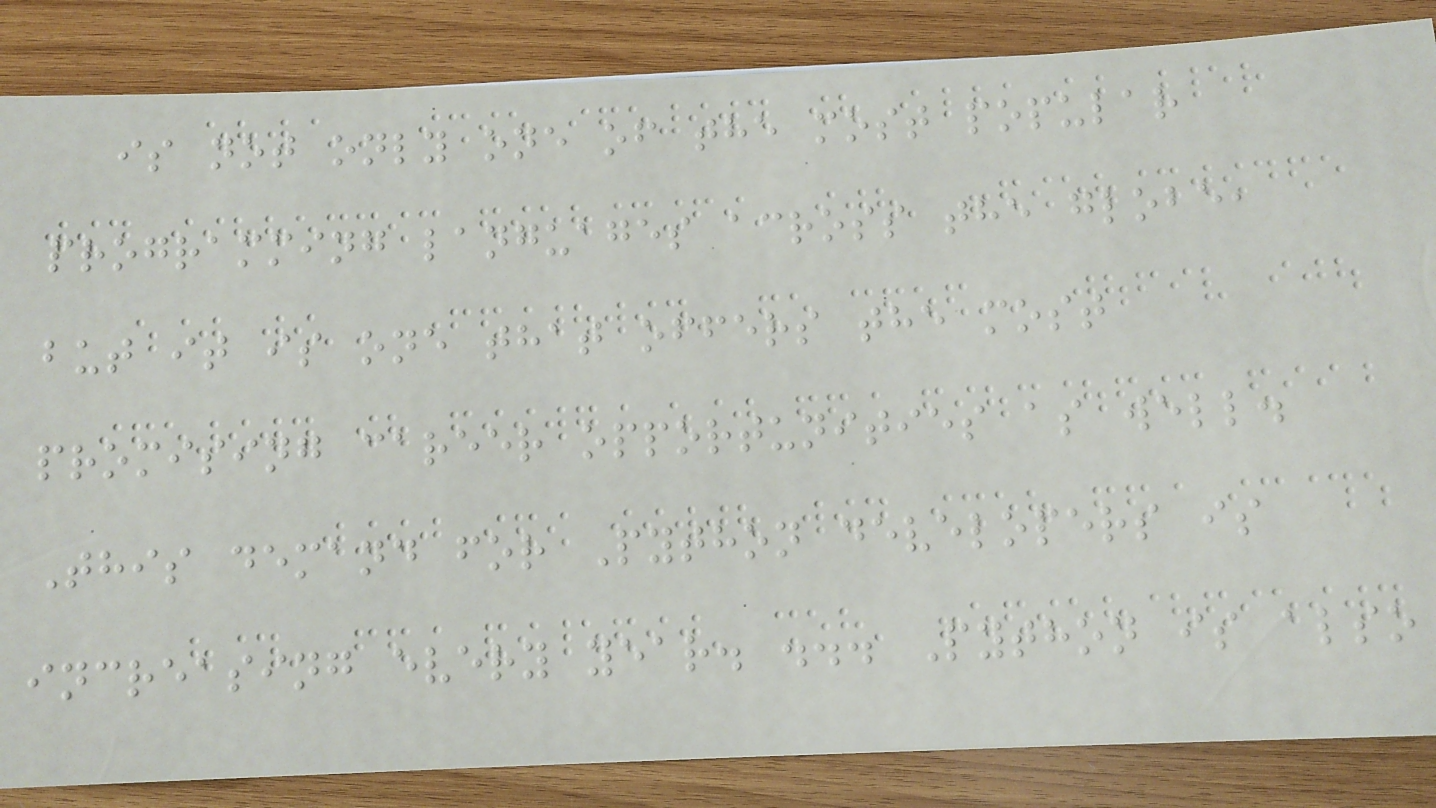is not only one of the most popular
programming languages across the globe,
but it is one that offers the most
promising career opportunities as well.
This demand for Python developers is
increasing every year. ... Python is also
